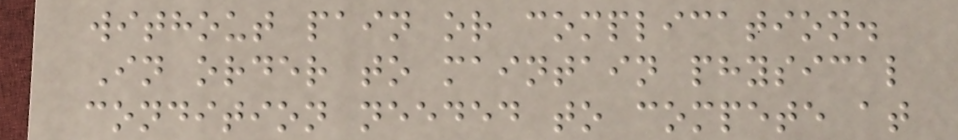without pain or complication.
In order to maintain physical
condition needed to compete at
